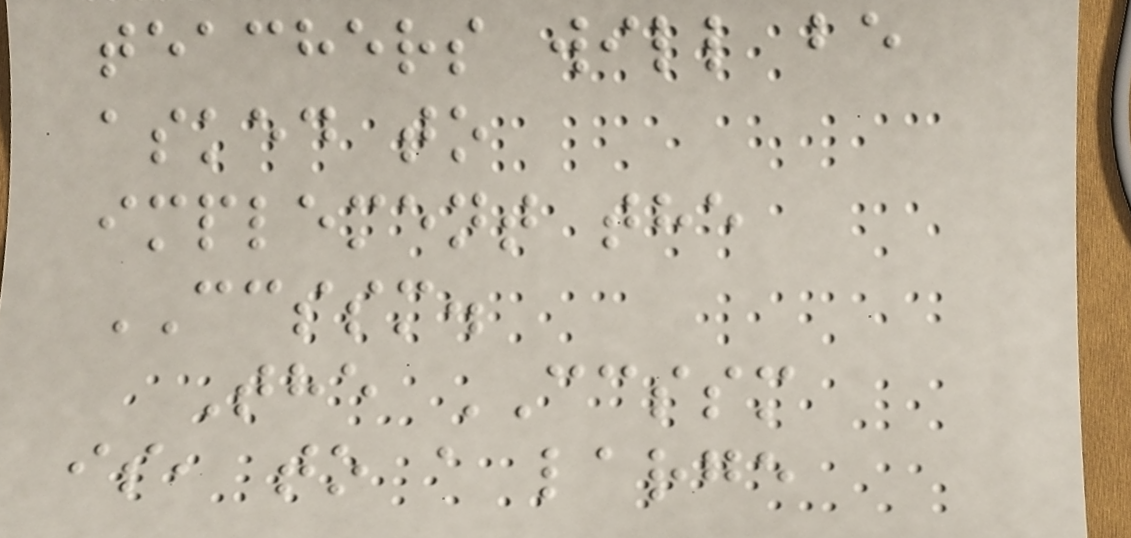teachers will be
asked to
implement the
CCSSM.
The CCSSM
is, to a large
